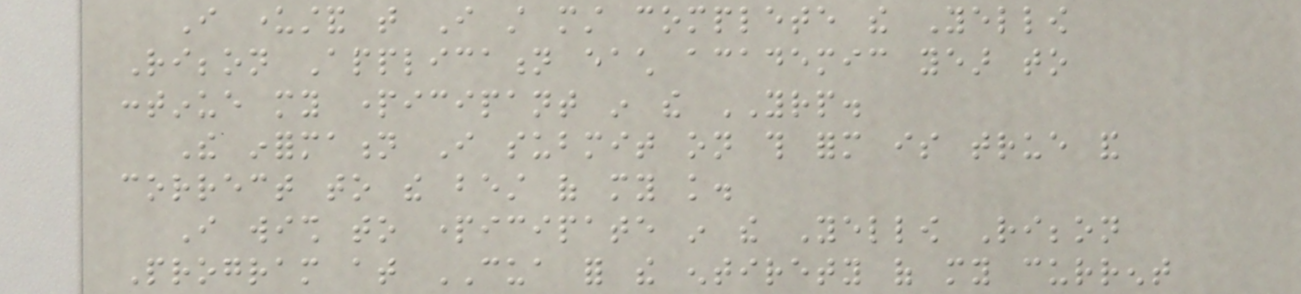I understand that I still must complete the Yellow
Ribbon Application each academic year to
continue my participant in the YRP.
The information I submit on this form is true and
correct to the best of my knowledge.
I wish to participate in the Yellow Ribbon
Program at CUA for the entirety of my current
